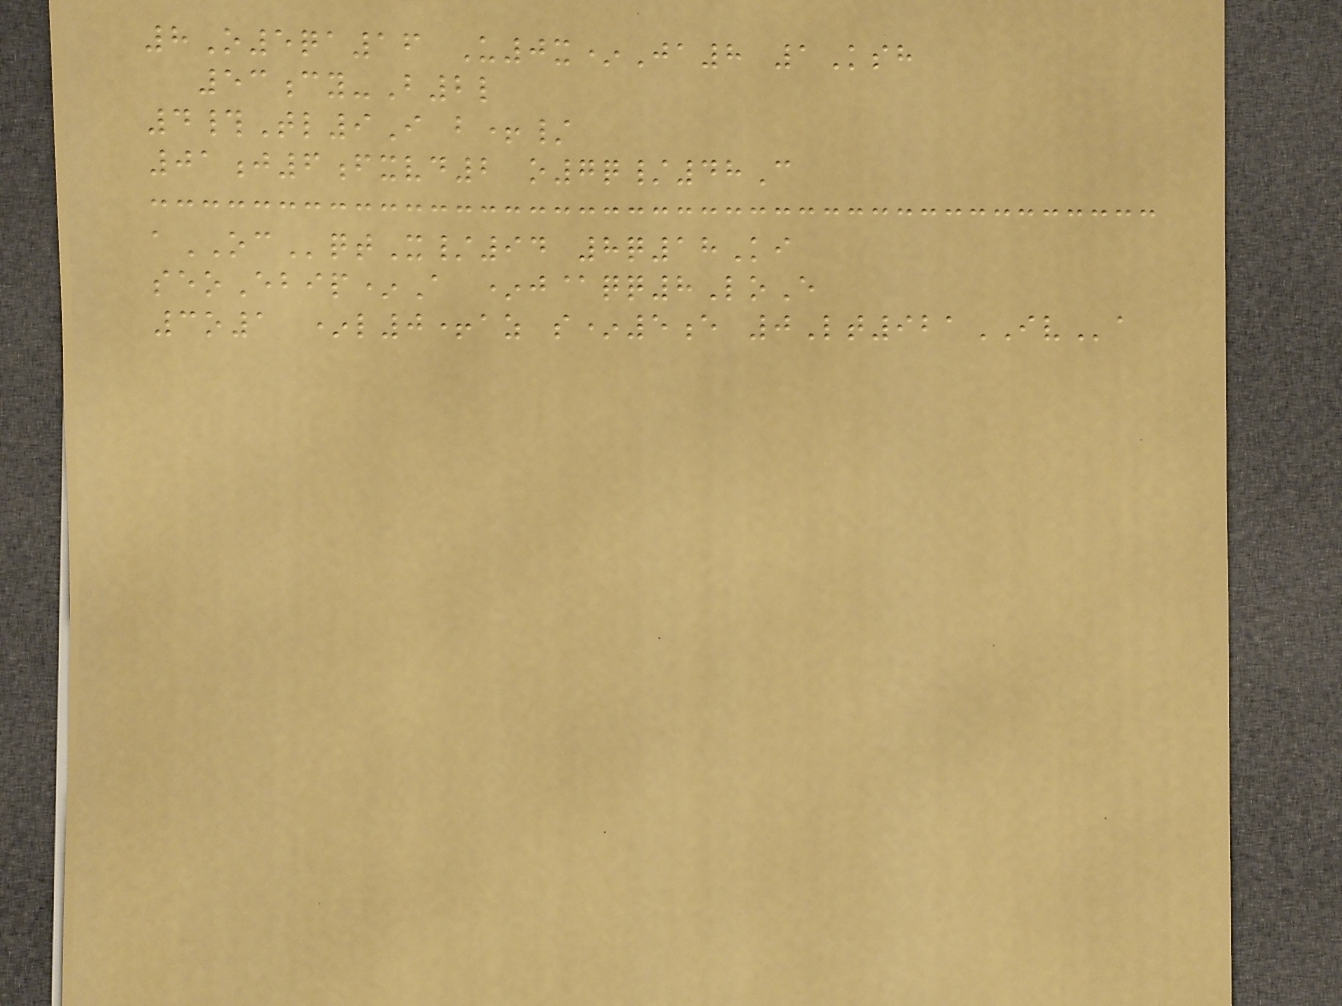8O5qa16 U0x*Ja8 1Ksh
53cy-B2l
4#Tl9I b+/
01j6fxvd2 o7q/48C
aOCqtX/94 8q18Ki
seoEbip*A *j@qq8LoE
3o1 *l0+az s*5e 0Lt921IVa
